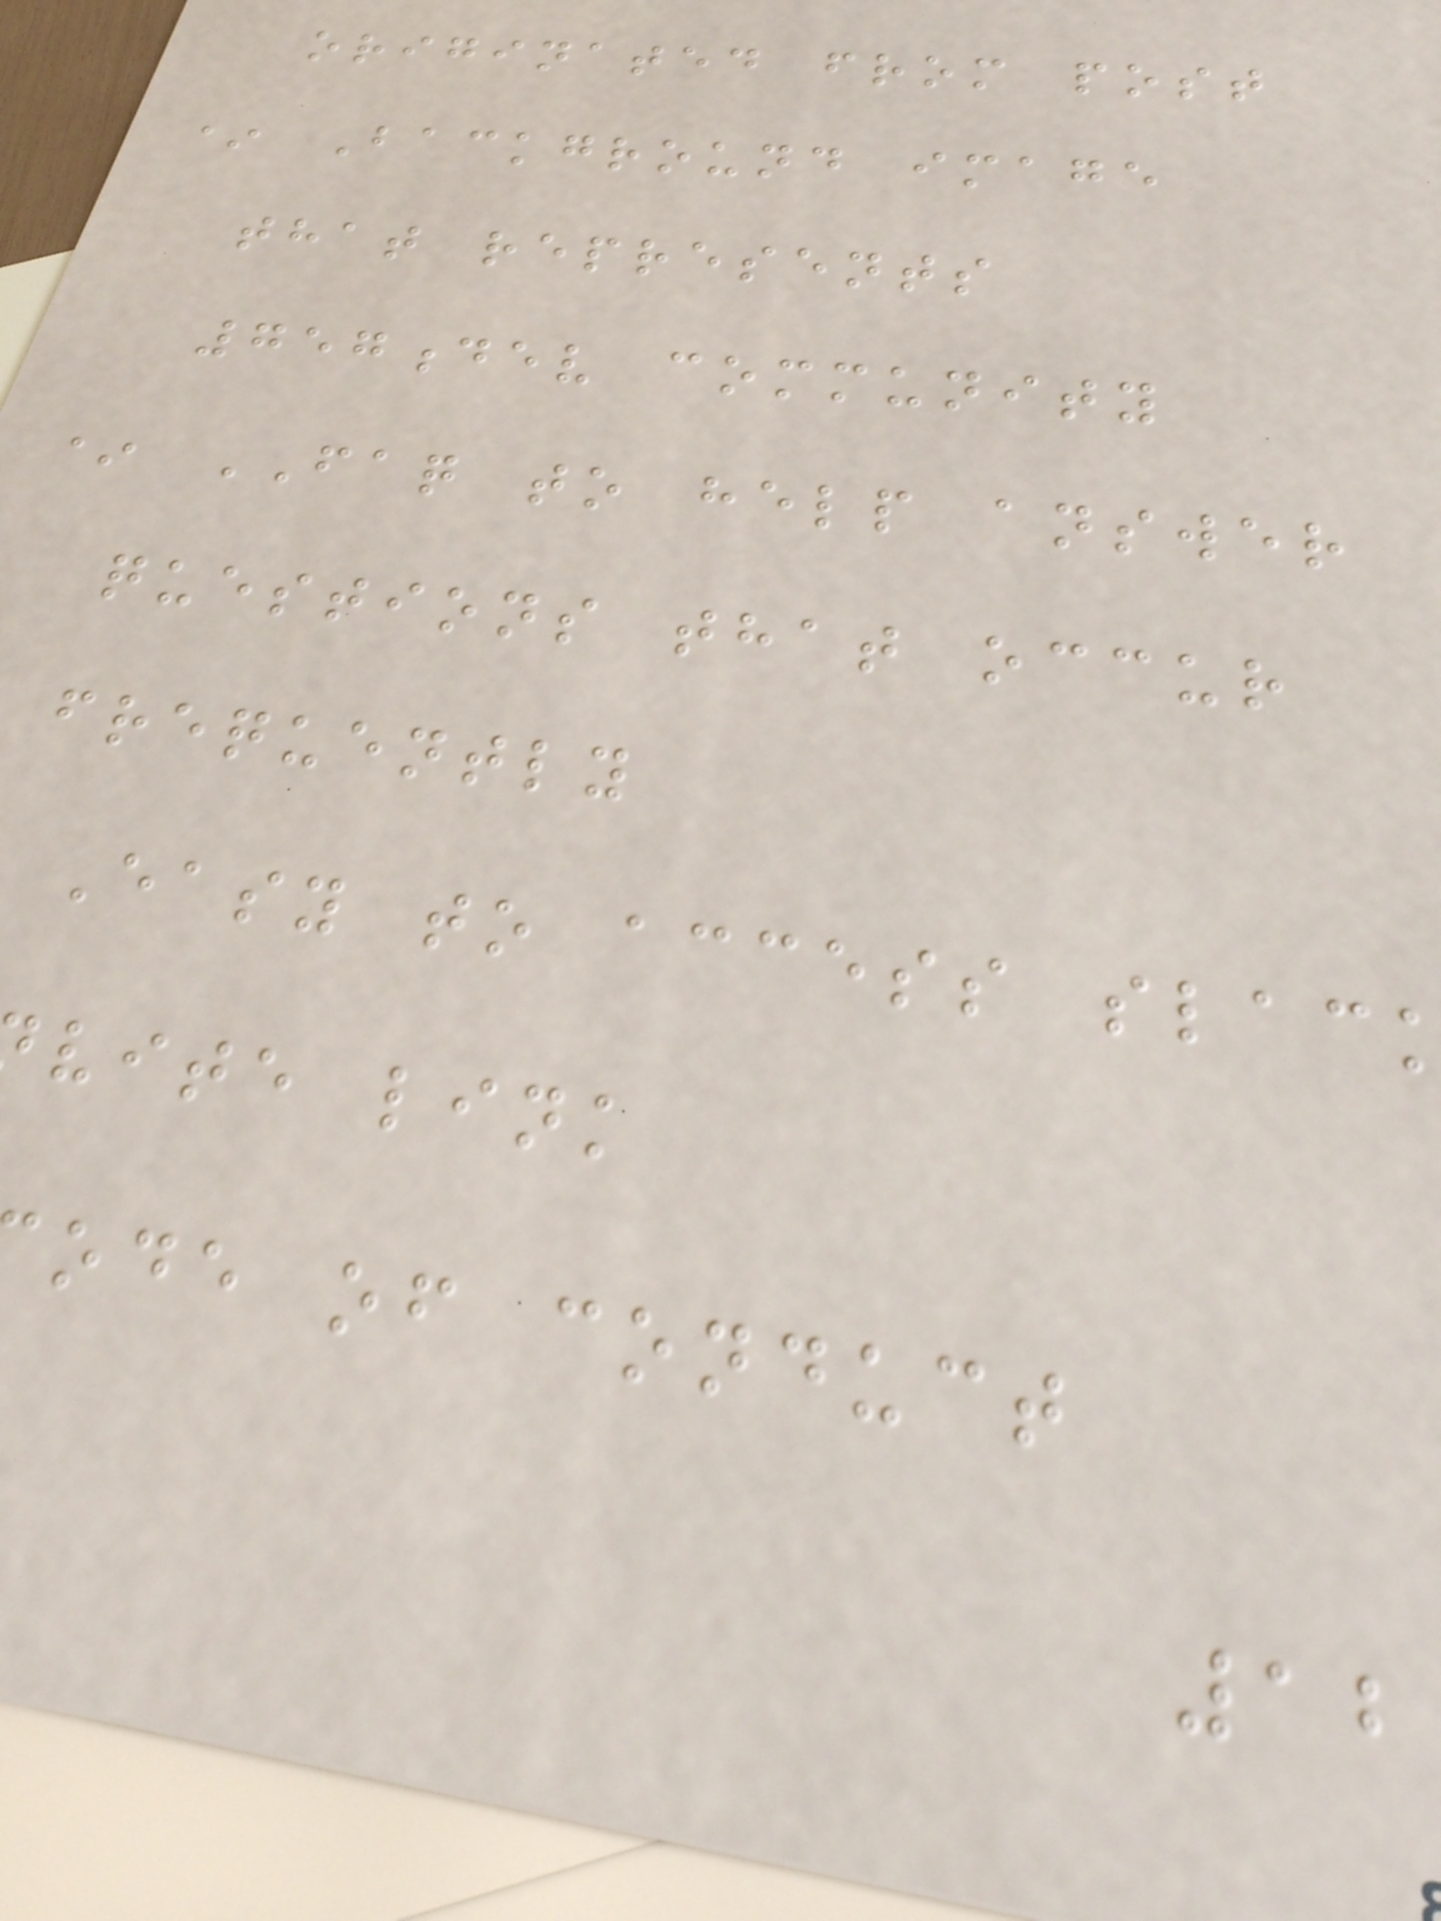originated from post
* Background image
that represents
757dev community
* FAQ to help answer
questions that occur
frequently
Easy to access slac
vite link
ode of conduct
